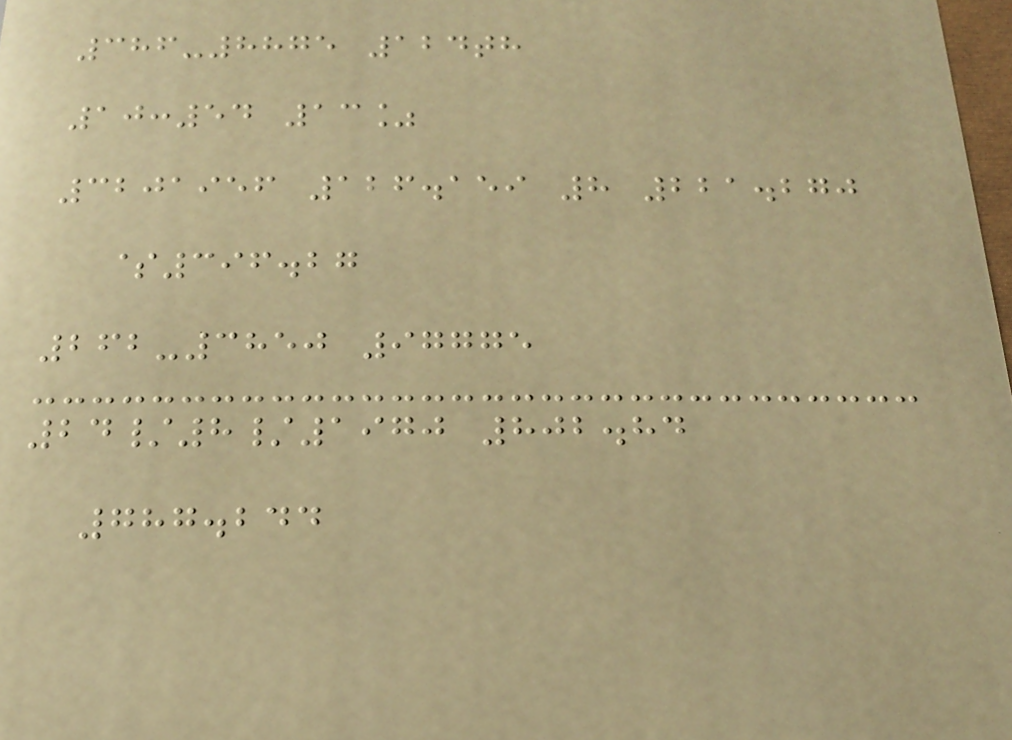386-8875 124th
10:54 13%
3201956 126.159 8 221.270
$396.27
262-3850 97775
24/8/1970 802.84
787.244
